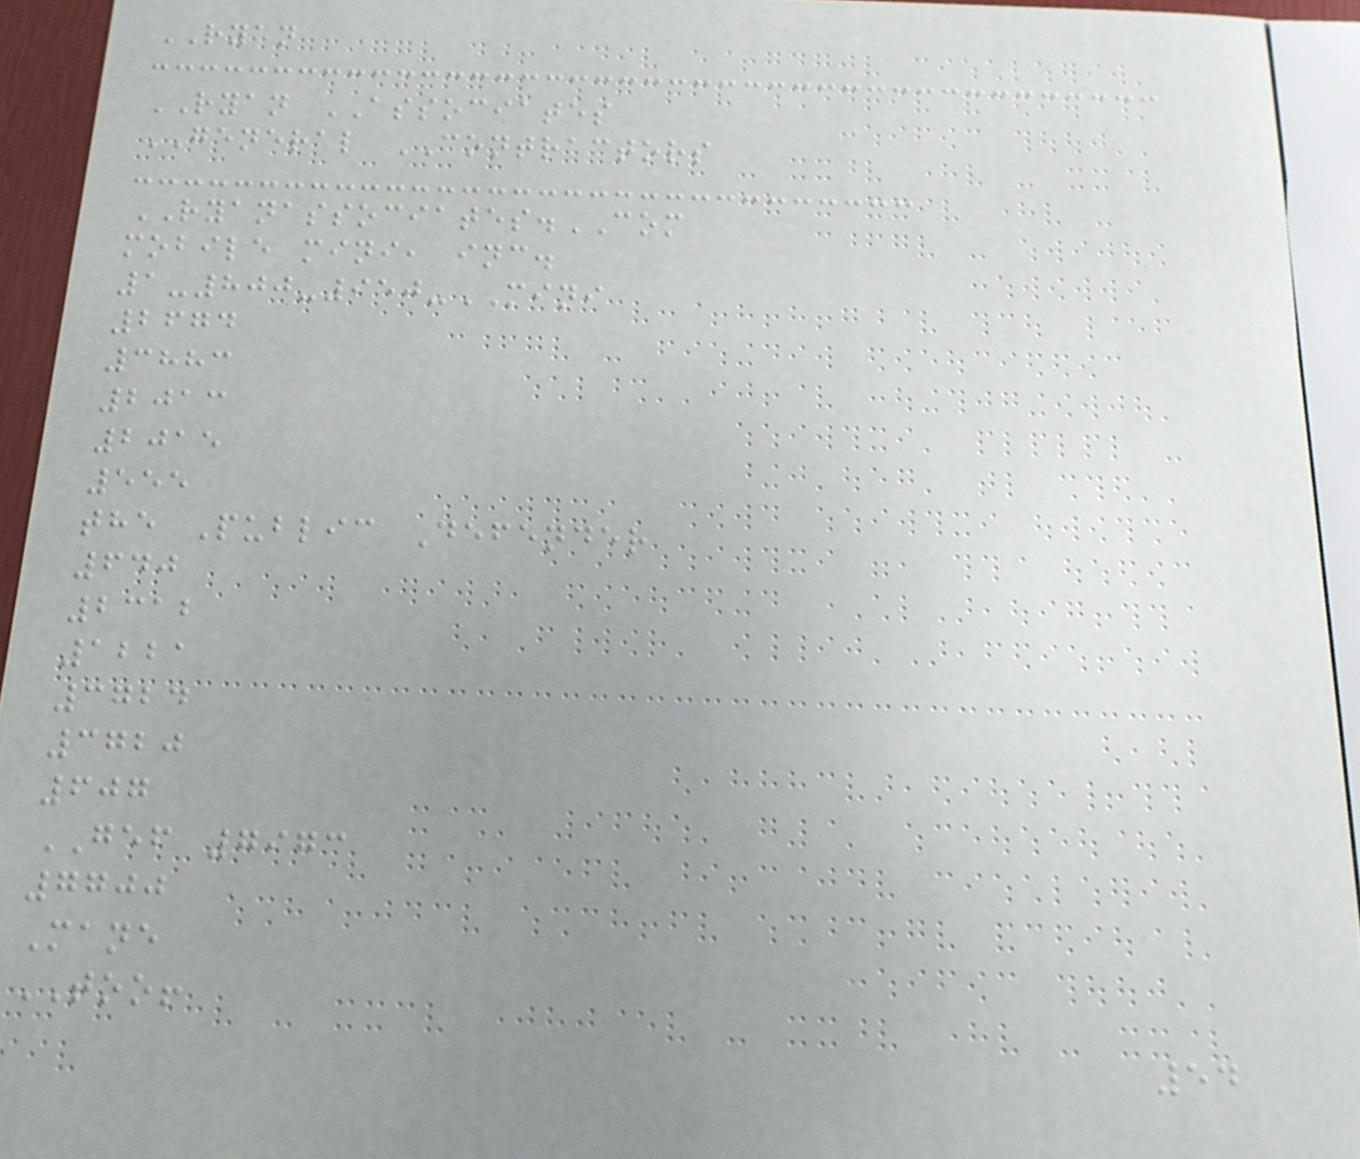RYAN
RYAN ASSOCIATES
GENERAL CONTRACTORS
RYANASSOCIATES.COM
mobile mini, inc.
1-800-950-MINI
2674
3883
2013
2015
555
the Public Defender
640
2312
1221
3724
3720
607
GEF 7973
7700
Mane
TOO!
54
